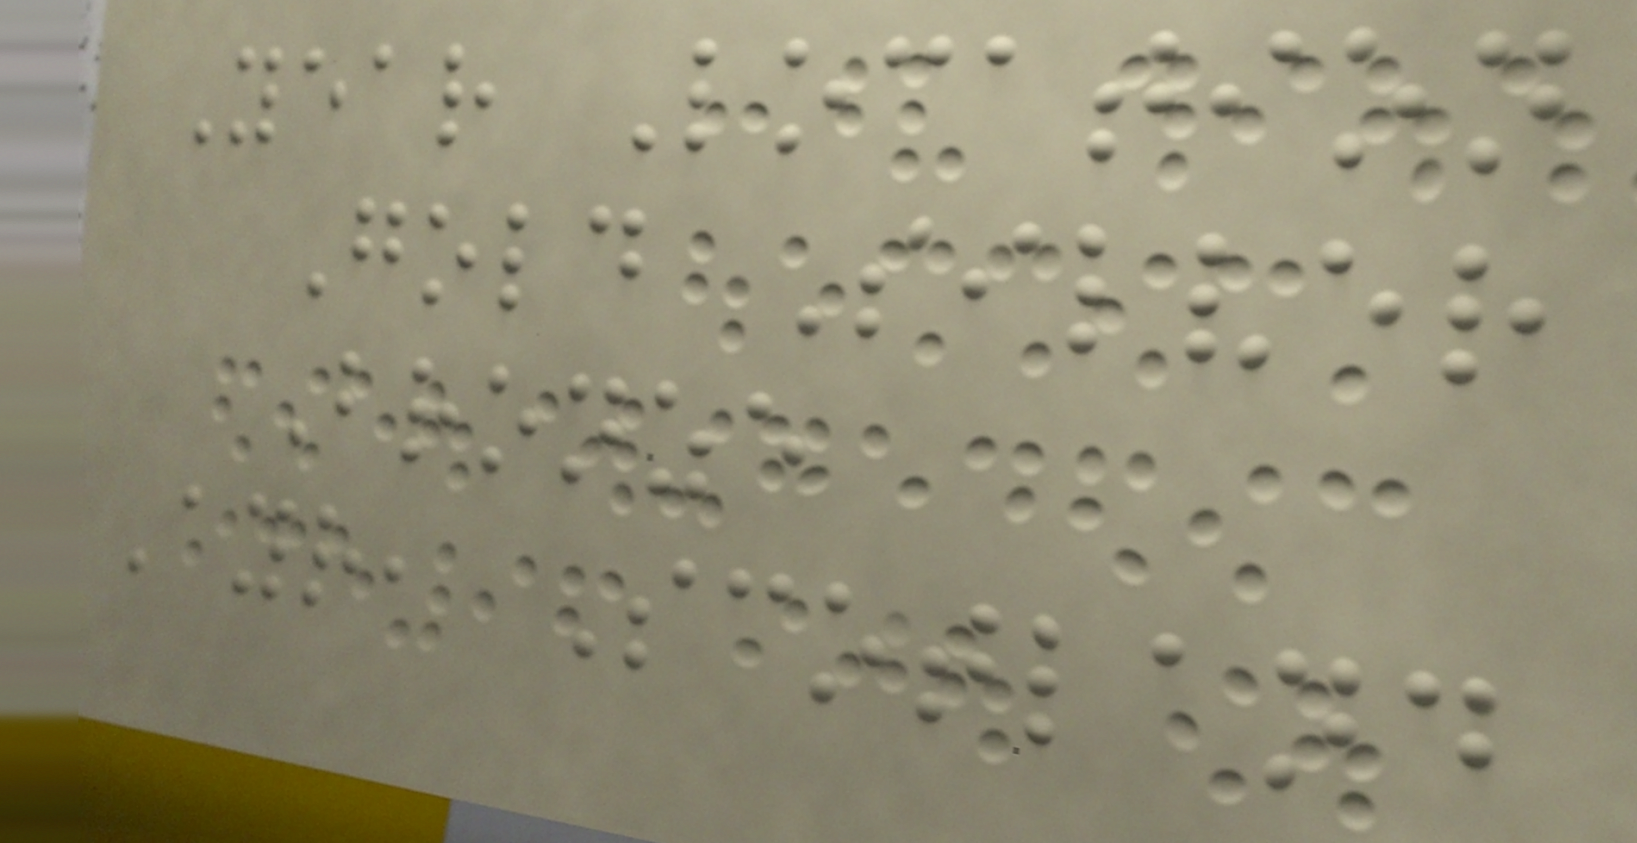Year Location
Gold Silver
Bronze
Ayr, Scotland
